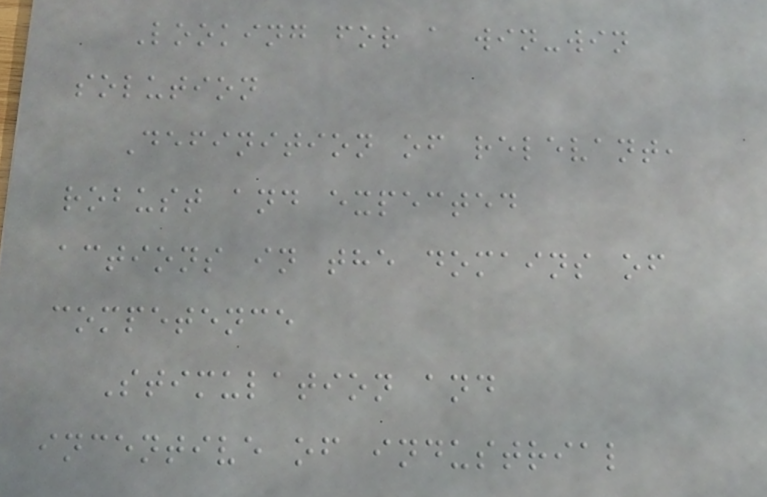Looking for a win-win
solution
Definition of relevant,
robust and expected
actions in the domains of
competence
Stimulation and
incentive of industrial
